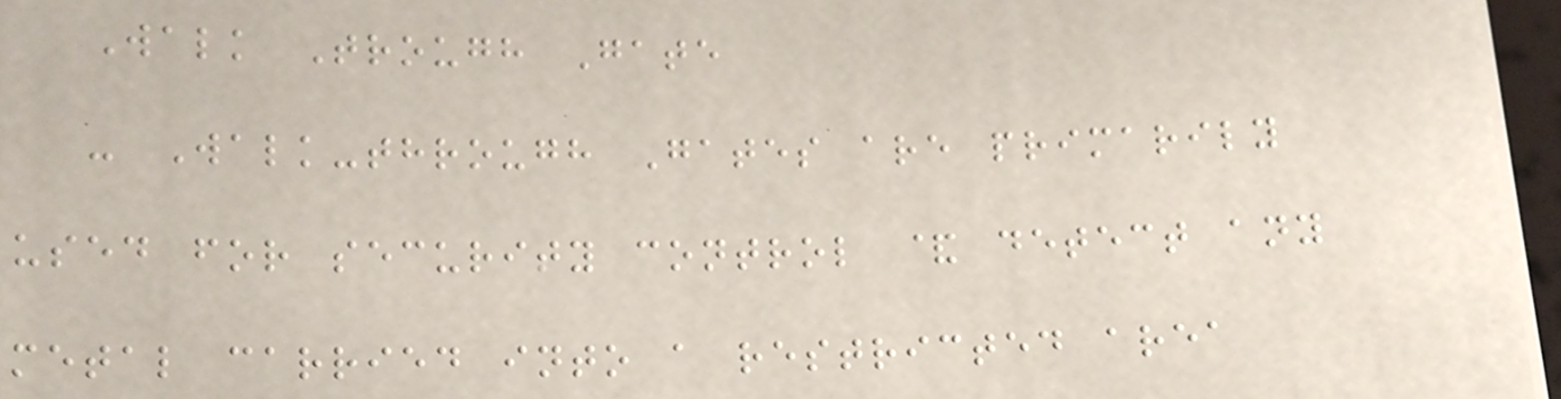Walk Trough Gate
- Walk-through Gates are primarily
used for security control & detect any
metal carried into a restricted area
